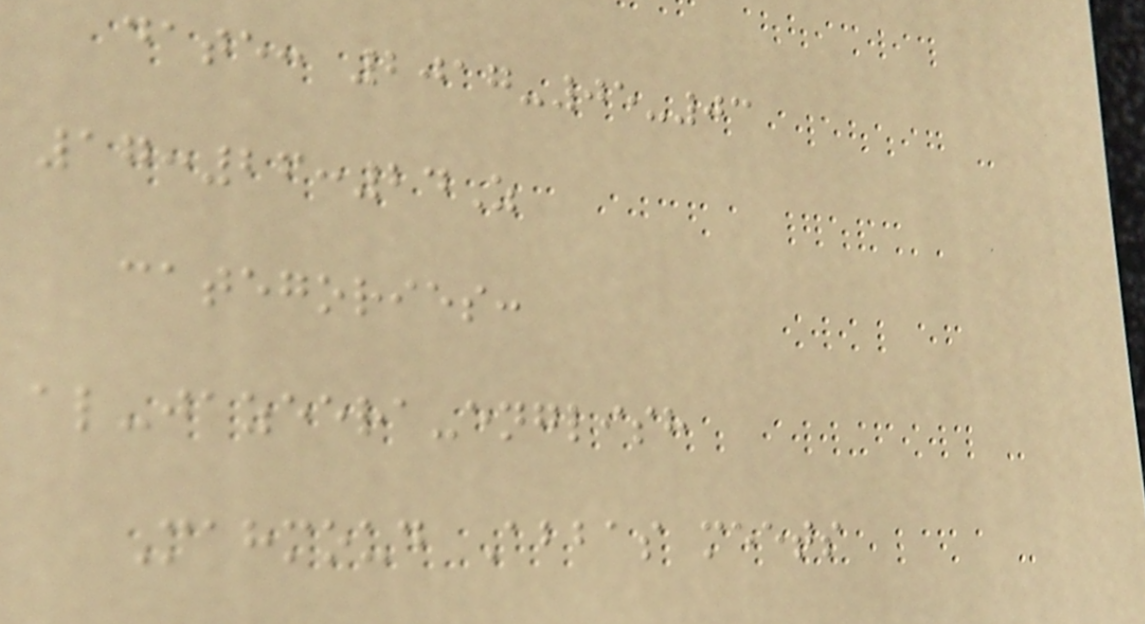date: 2017-05-03
17:26:24Z
categories:
al-jazeera-english
Mahmoud Abbas meets
